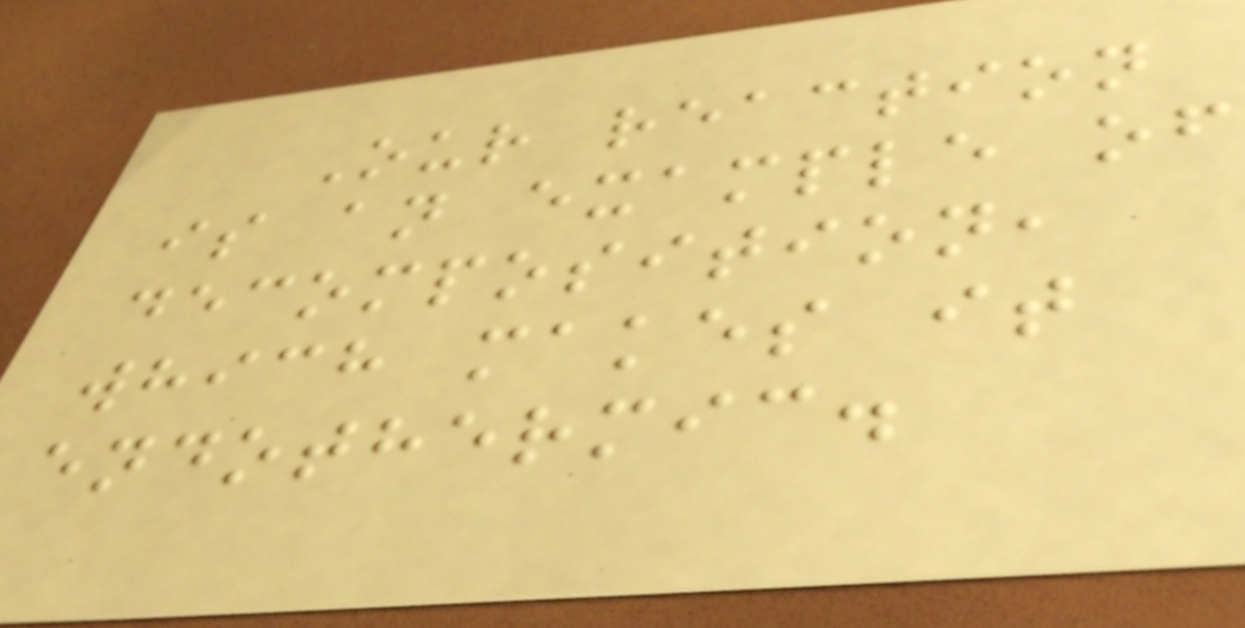Our reaction
is an example of
decomposition,
which makes it
endothermic.
